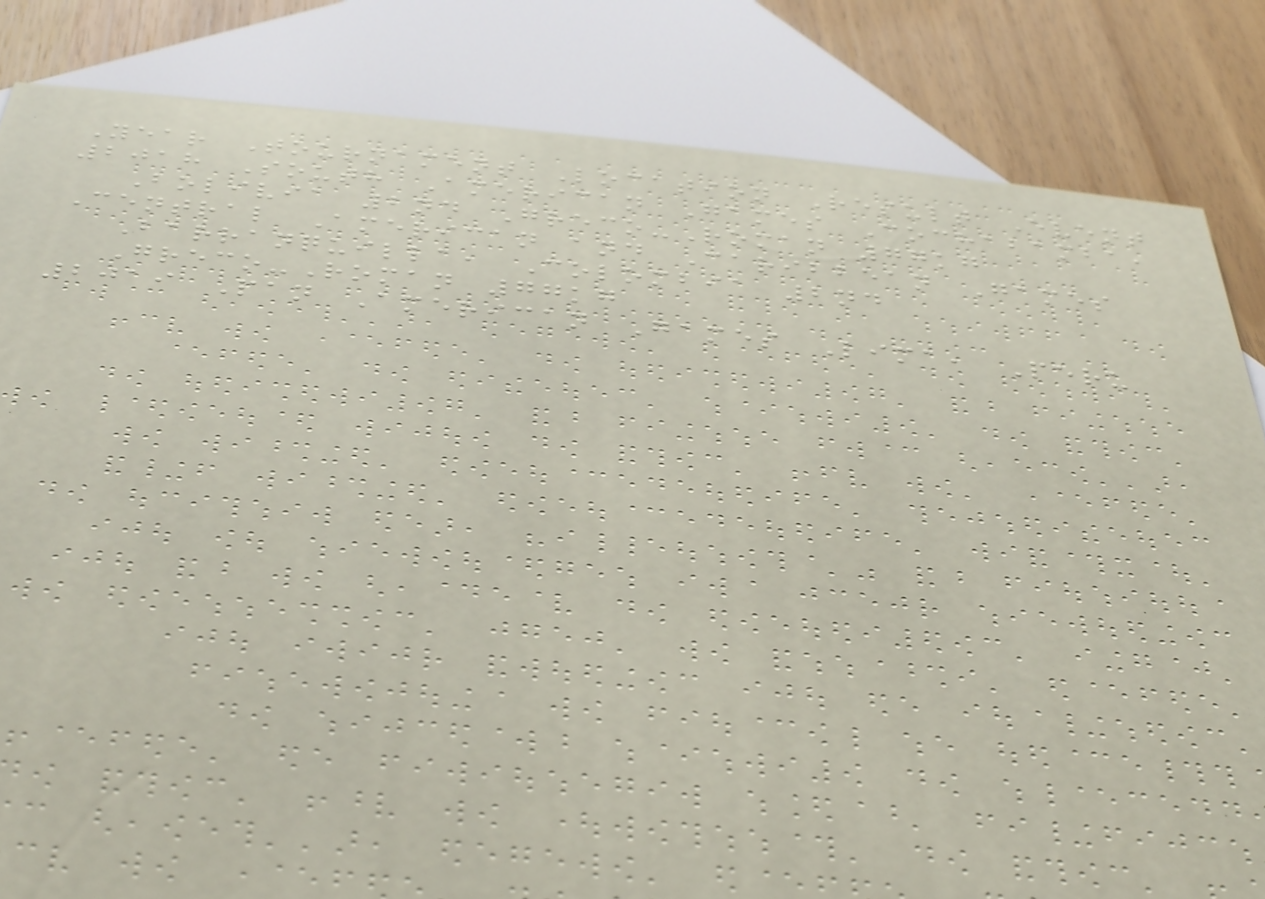Year Tournament Location Result Event
2018 South American Games Cochabamba,
Bolivia 2nd Greco-Roman 77kg
Central American and Caribbean Games
Barranquilla, Colombia 2nd
Greco-Roman 77kg
2019 Pan American Games Lima, Peru
